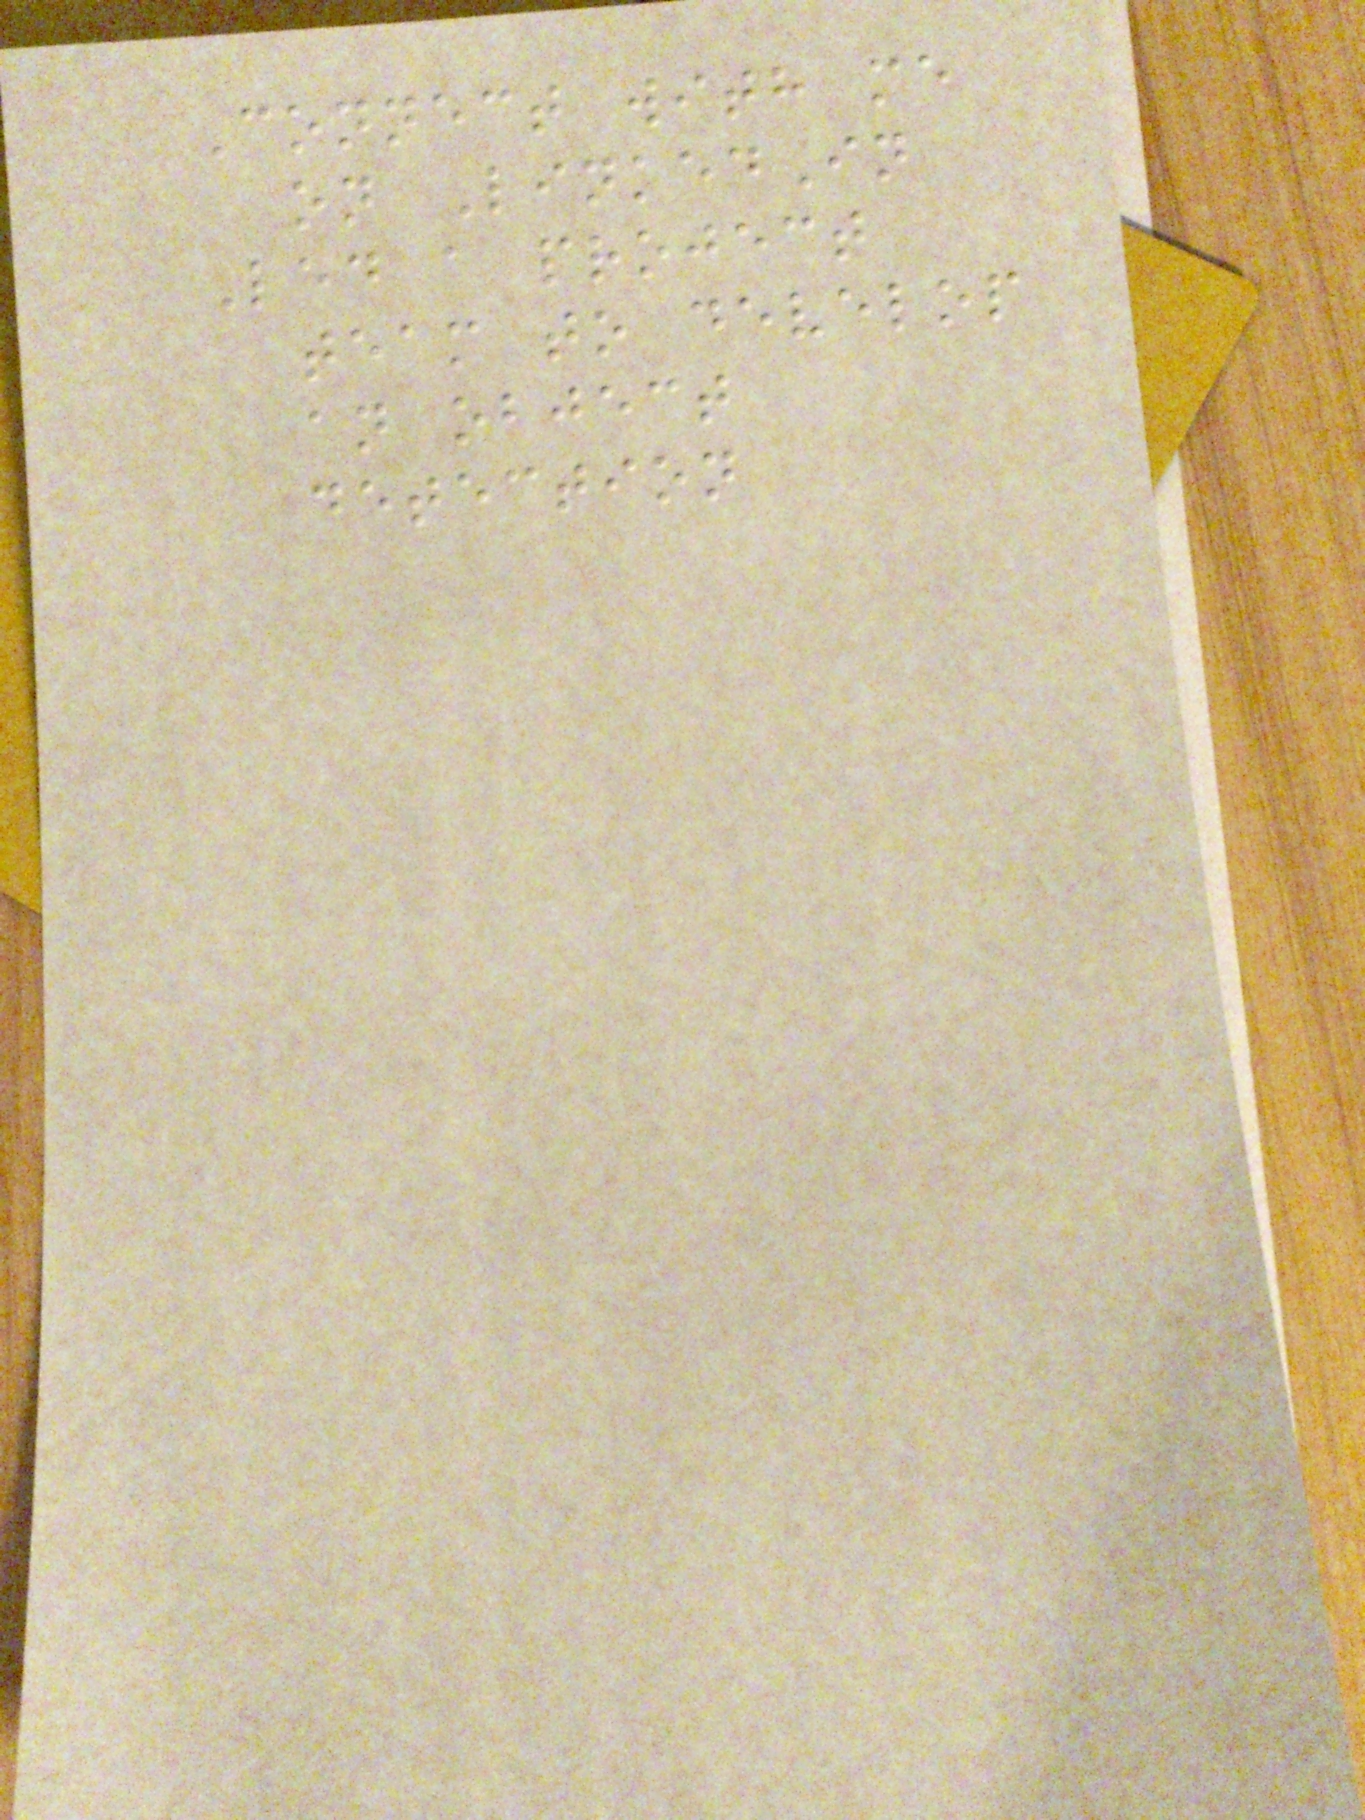Connect with me
on LinkedIn
Led a project
team to develop
an object
detection
